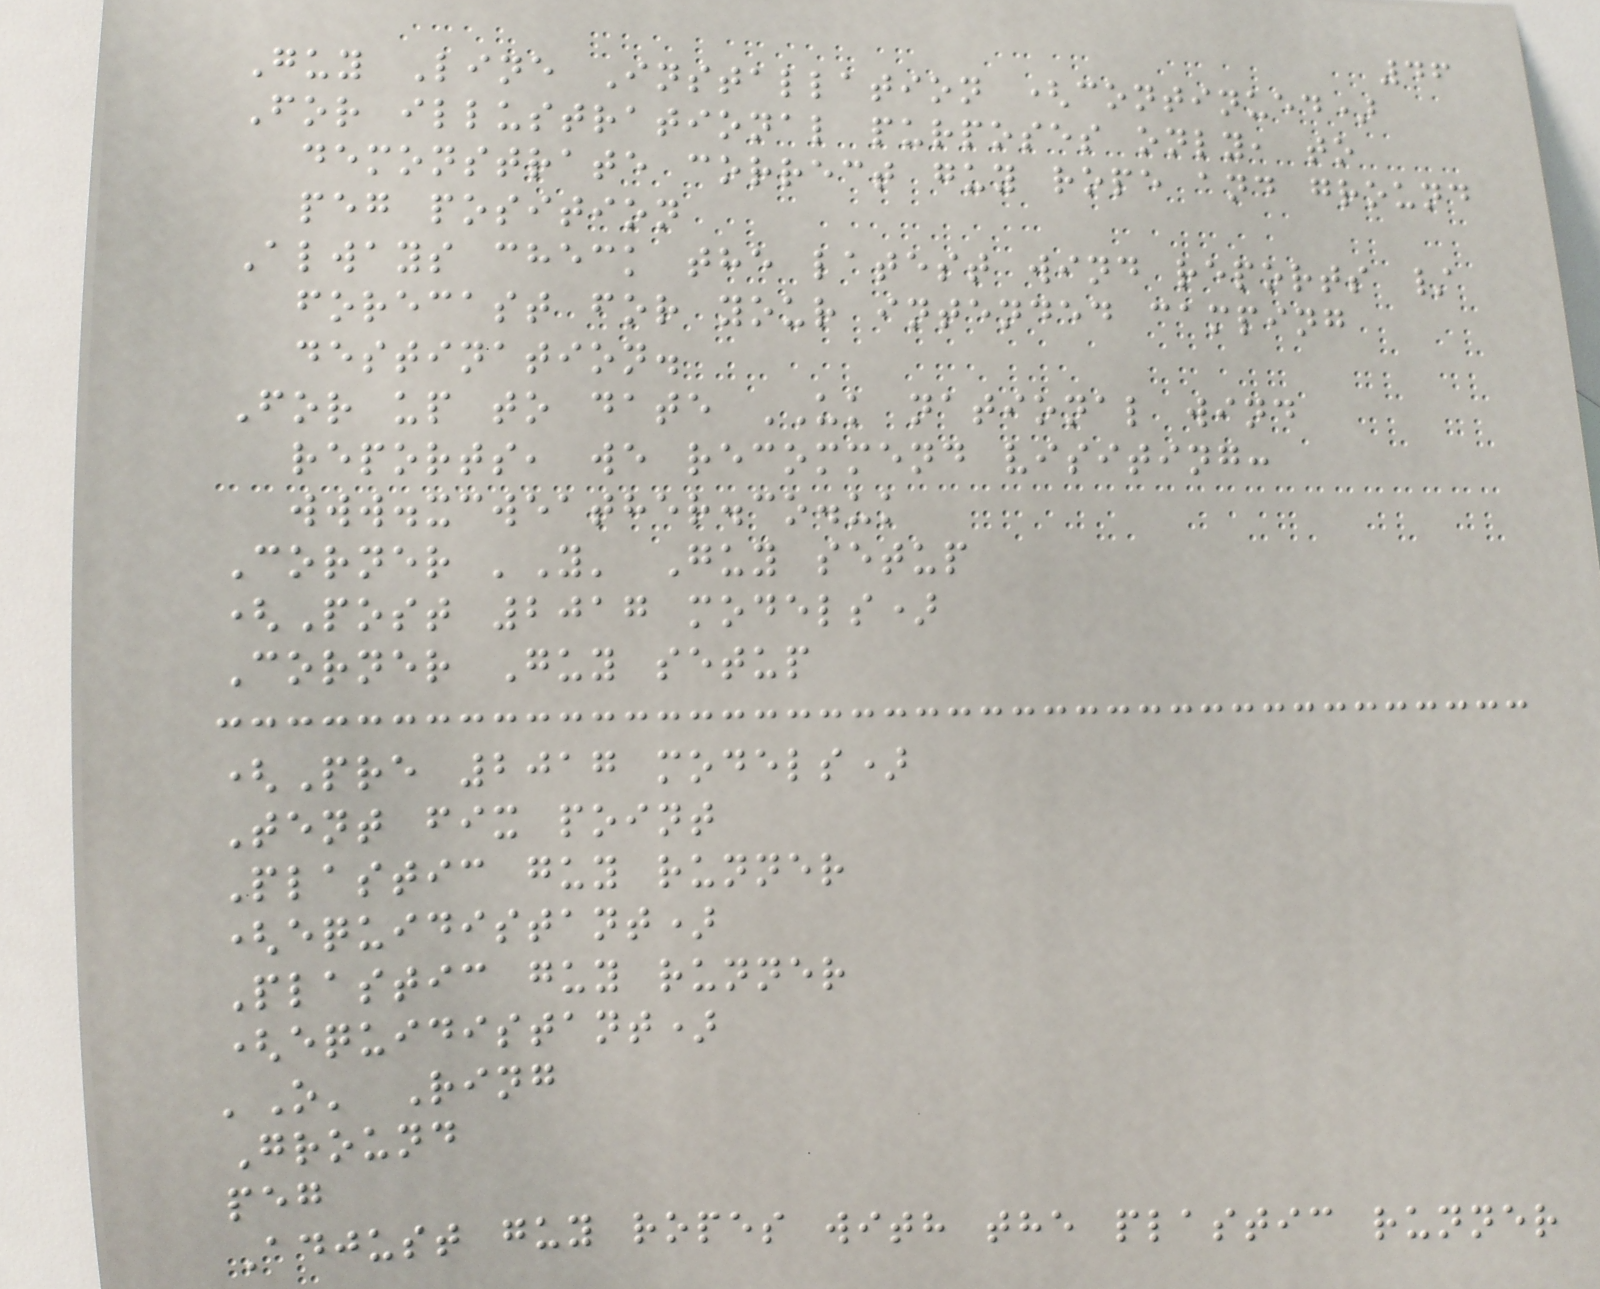46
Guy Line Installation (continued)
For illustrational purposes only, to
demonstrate correct guy rope and ground
peg position
Always check the latest wind reports /
forecast for your intended camping
destination.
For up to date UK national wind
reports, we recommend visiting:
www.xcweather.co.uk
Corner 'Y' Guy setup
(Post 2017 models)
Corner Guy setup
(Pre 2017 models)
Tent fix point
Plastic guy runner
(equidistant)
Plastic guy runner
(equidistant)
'O' Ring
Ground
peg
Adjust guy ropes with the plastic runner
